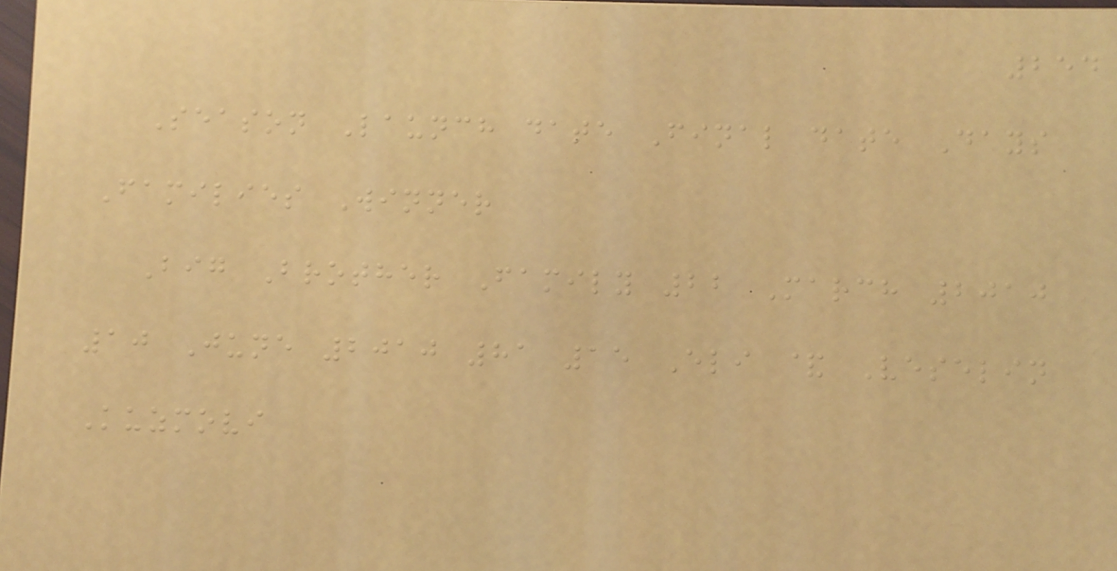254
Season Launch date Final date Days
Families Winner
Big Brother Family 22 March 2010
10 June 2010 81 15 Eli & Veselin
Kuzmovi
